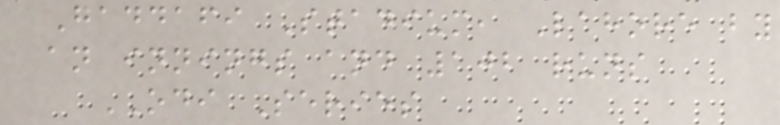Gaddafi Stadium, Lahore by
an innings and 102 runs
ODI Series
